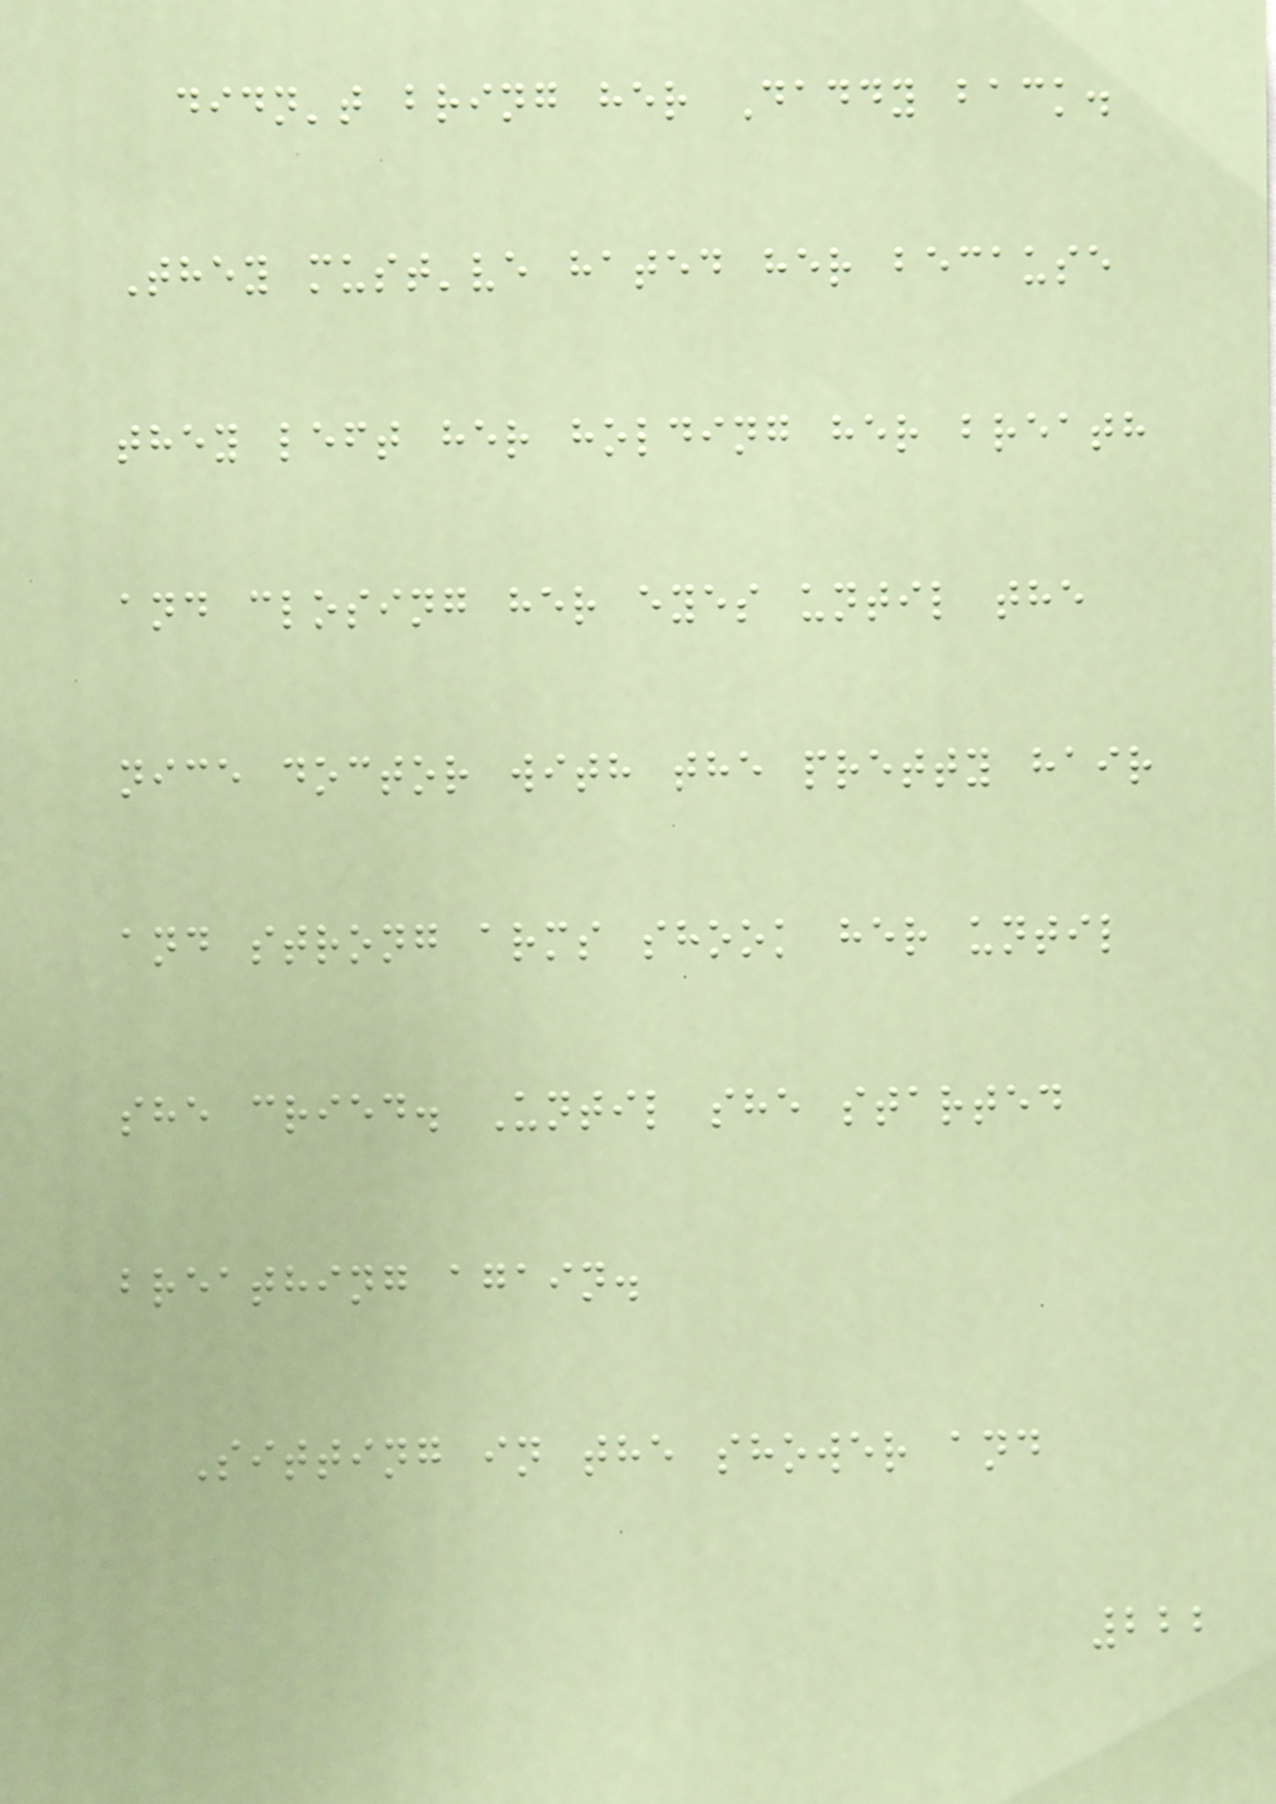didn't bring her Daddy back.
They must've hated her because
they left her holding her breath
and closing her eyes until the
nice doctor with the pretty hair
and strong arms shook her until
she cried. Until she started
breathing again.
Sitting in the shower and
222
